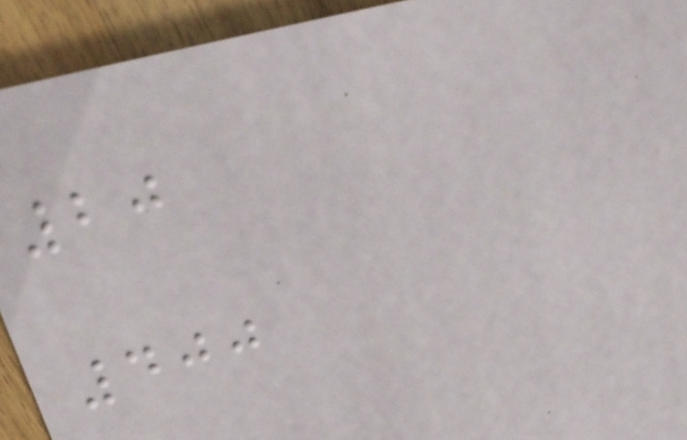20
400
